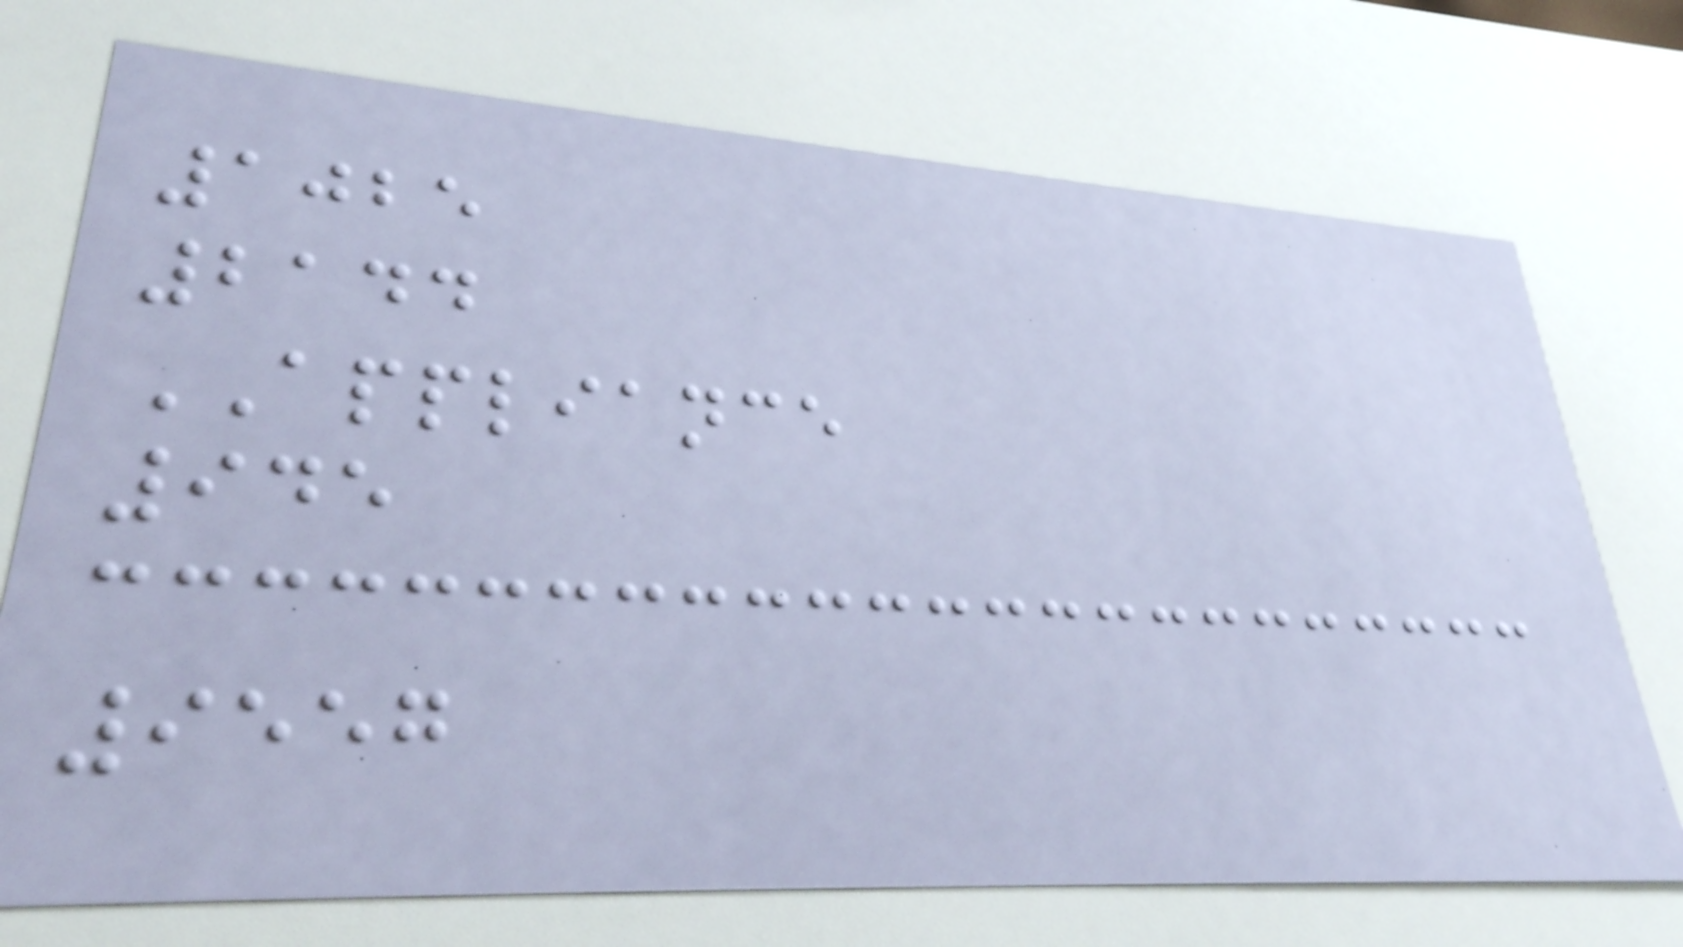1025
2144
APPLIANCE
945
9557
